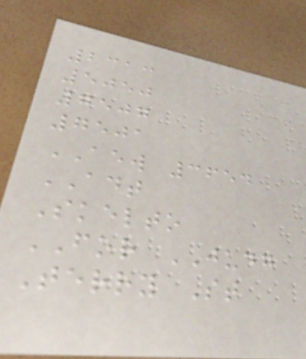2313
5050
7507
7501
AEW 3654
ADT
Skelto
FOR JUDG
Terry St
